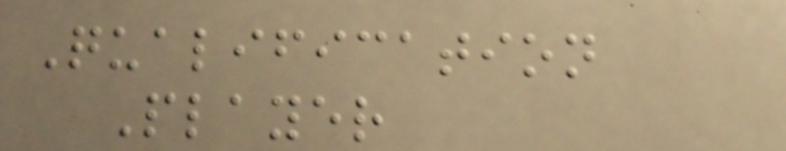Qualification
Player
